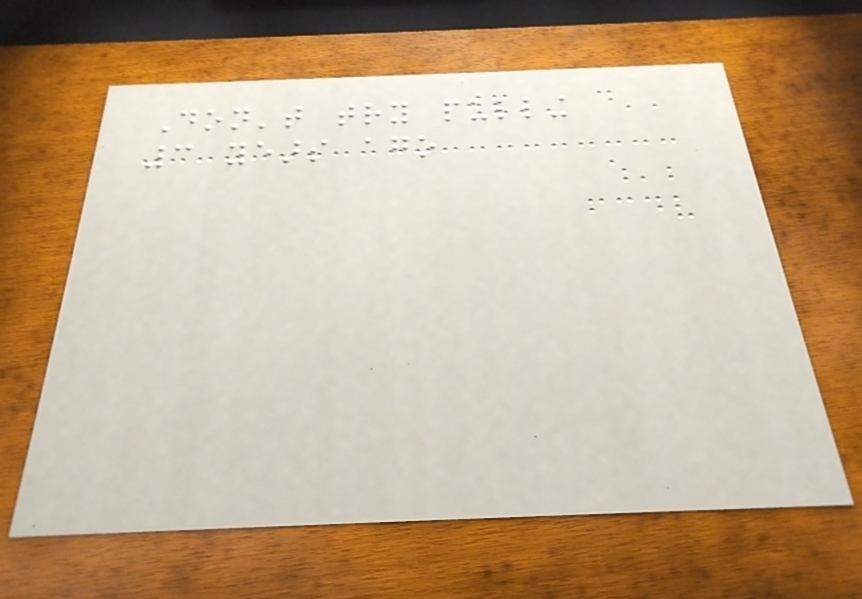Don't try pulling
3 years ago
